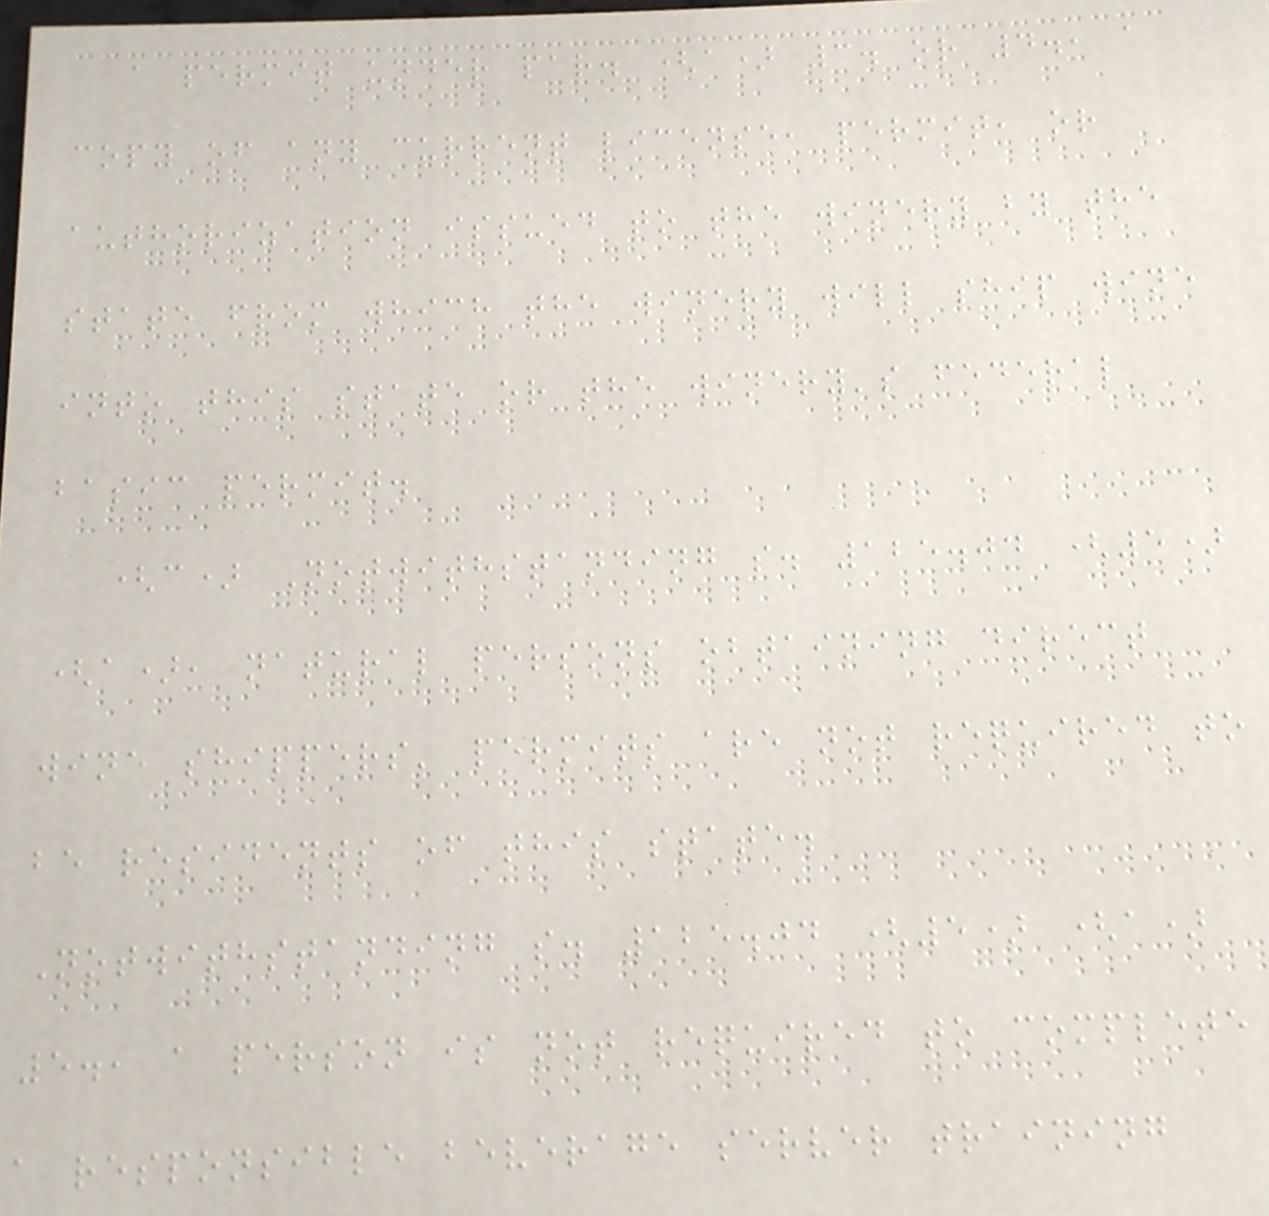a permit under par. (a) 3. or 4., a
copy of any current license, permit, or
authorization issued to the winery by the
state from which the winery will ship wine
into this state or the winery's federal
basic permit.
(c) Notwithstanding s. 125.04 (5)
(a), natural persons obtaining direct
wine shippers' permits are not required to
be residents of this state.
Notwithstanding s. 125.04 (5) (a)
5., a person is not required to complete
a responsible beverage server training
